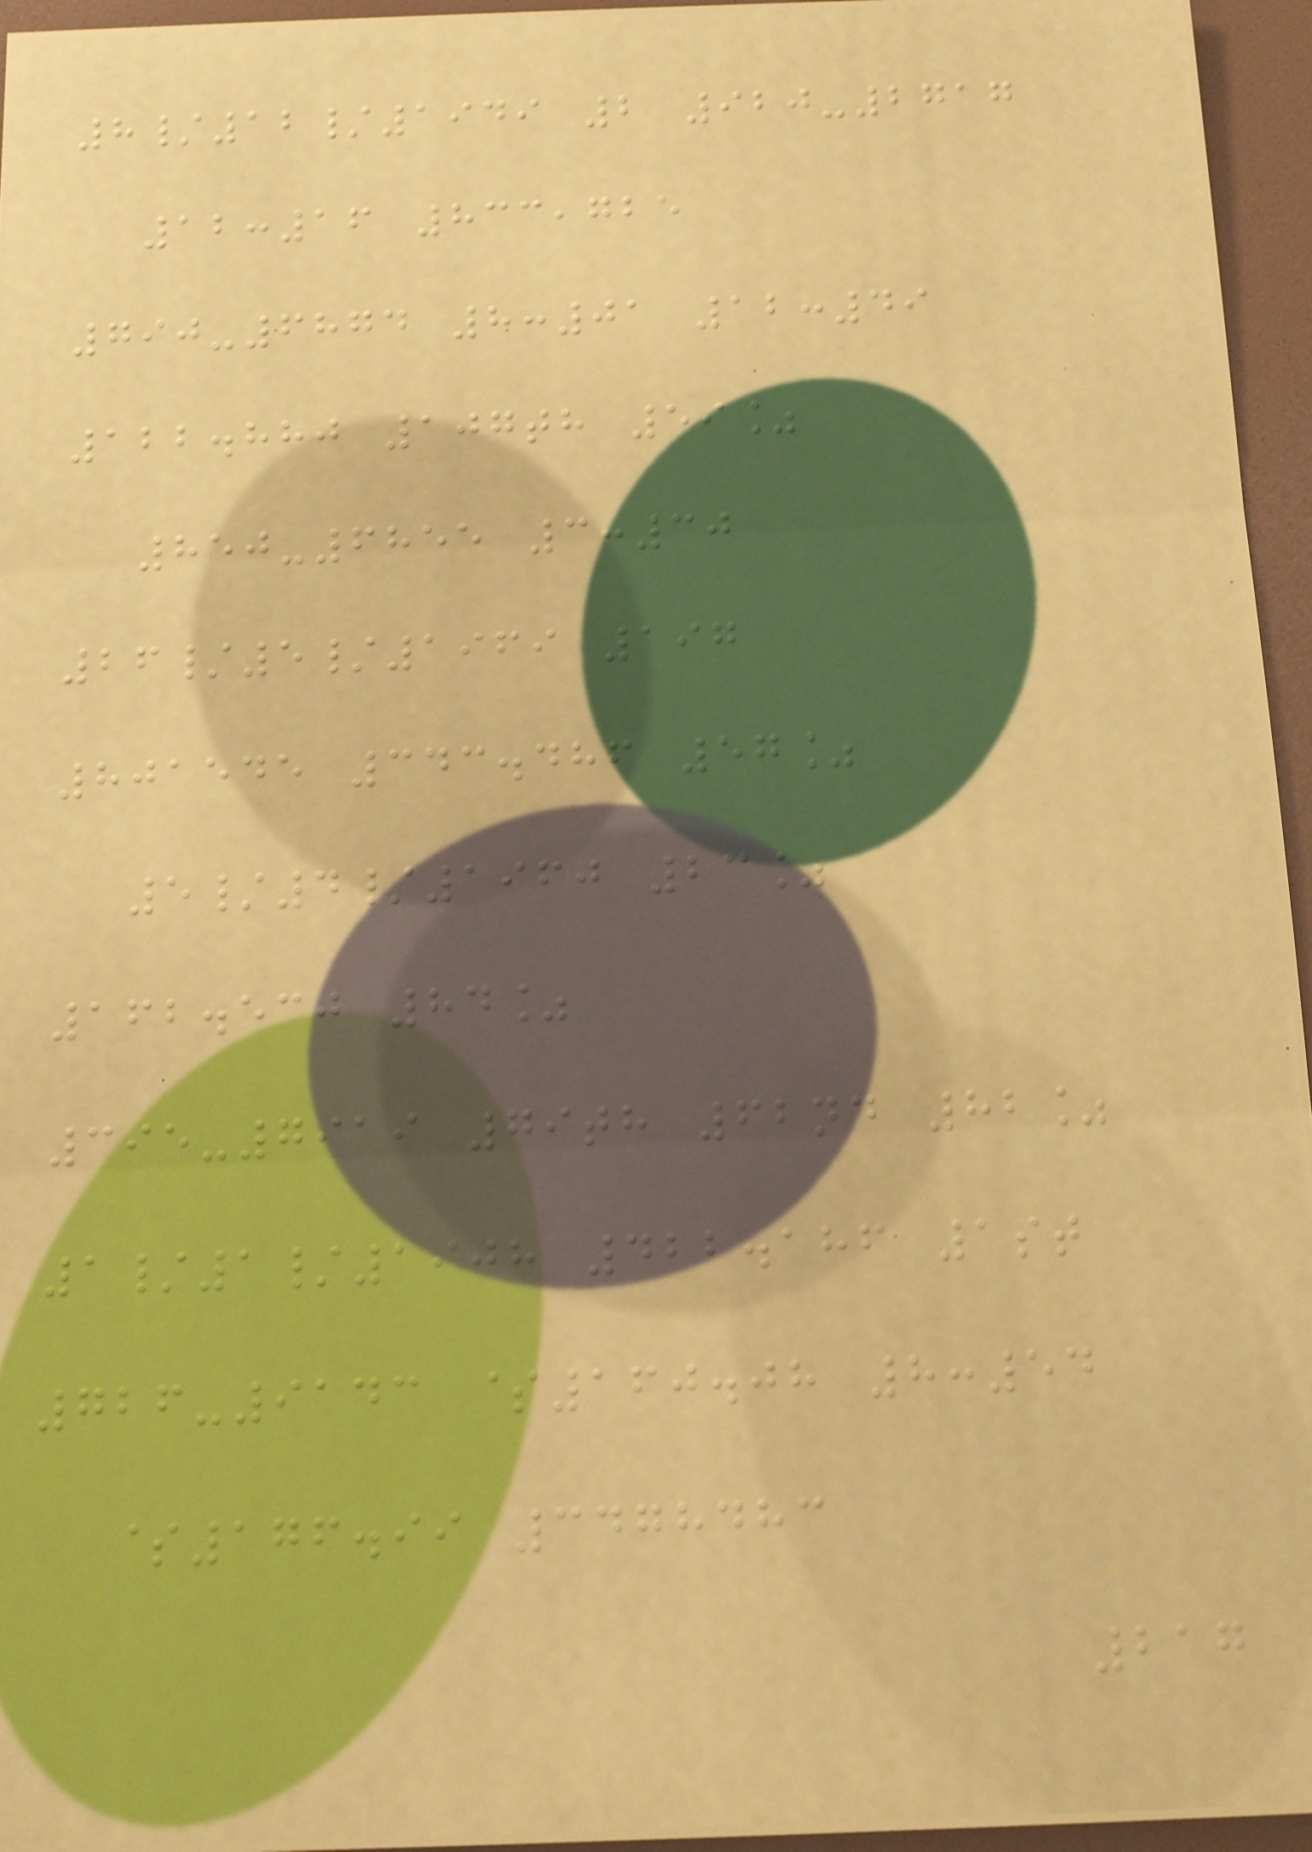8/12/1949 2 920-2717
12:16 833,725
790-6874 8:01 12:49
122.880 107th 59%
850-6855 3:30
26/5/1969 197
801545 343.486 57%
5/4/1960 23%
162.530 84%
395-7919 79th 62nd 82%
1/1/1908 422.186 1st
726-9143 $160.08 8:54
$176.99 3478483
217
